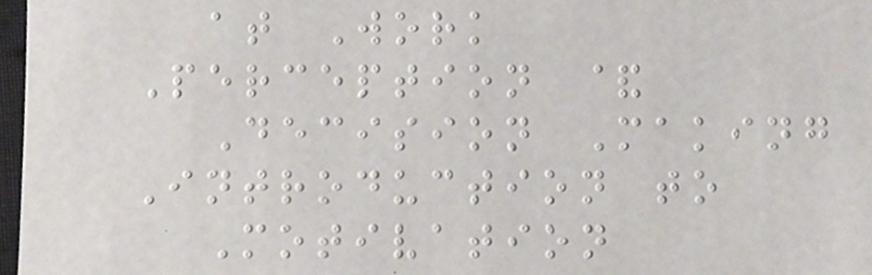at Work
Perception &
Decision Making
Introduction to
Motivation
